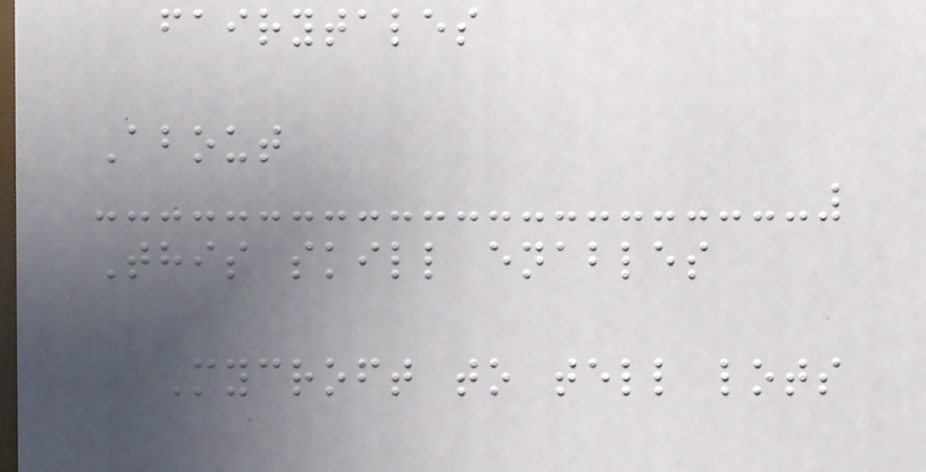fairytales
About
This skill enables
Mycroft to tell lots
